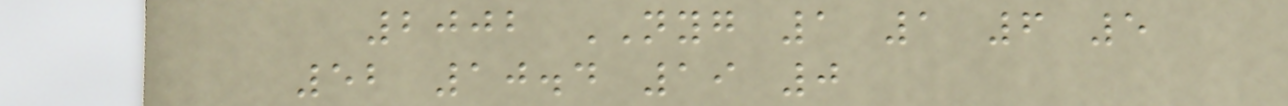2002 NYG 1 1 6 5
52 10.4 19 0
